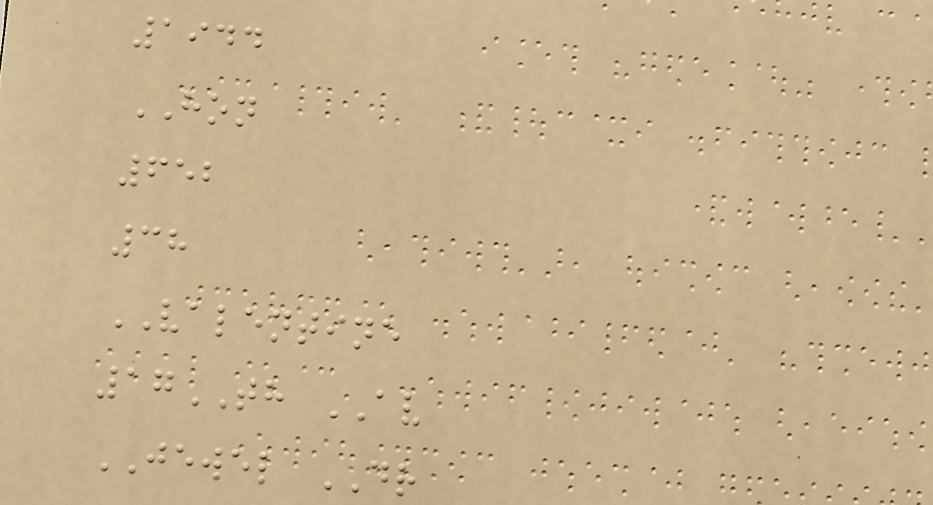1944
HON
652
38
VALENTINE
17TH AV
JEWEL DR
